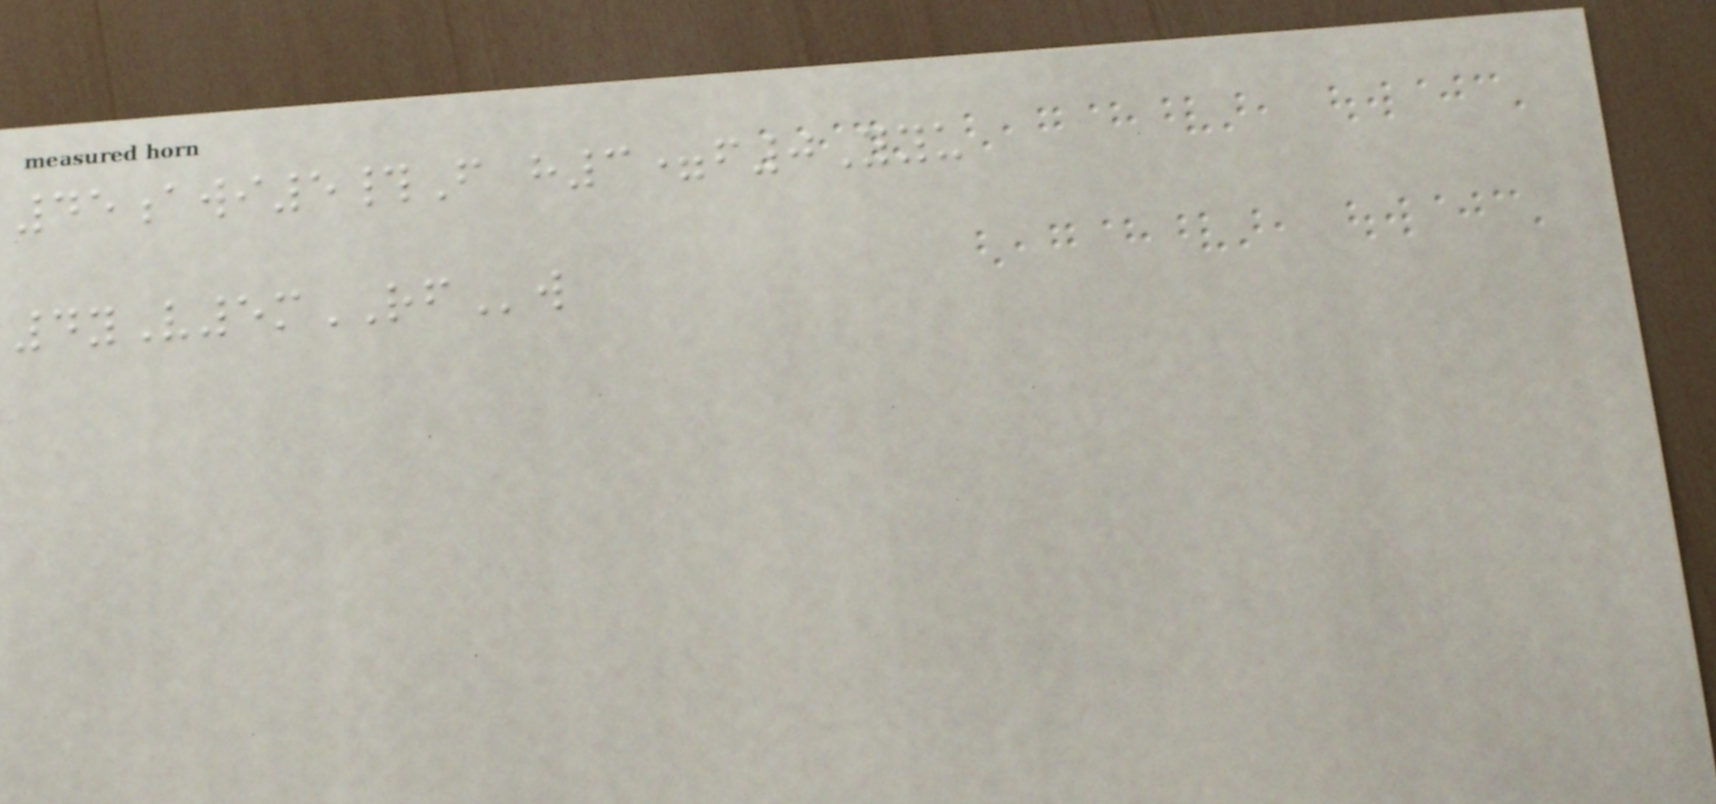45awi5#F h3=f0Yyu
4yV5mRFw
